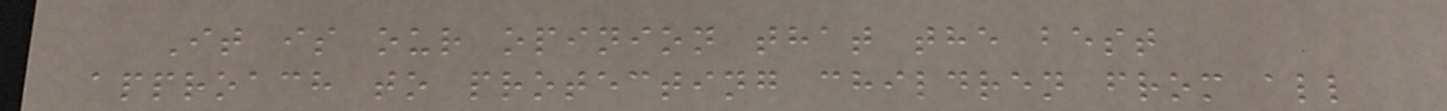It is our opinion that the best
approach to protecting children from all
